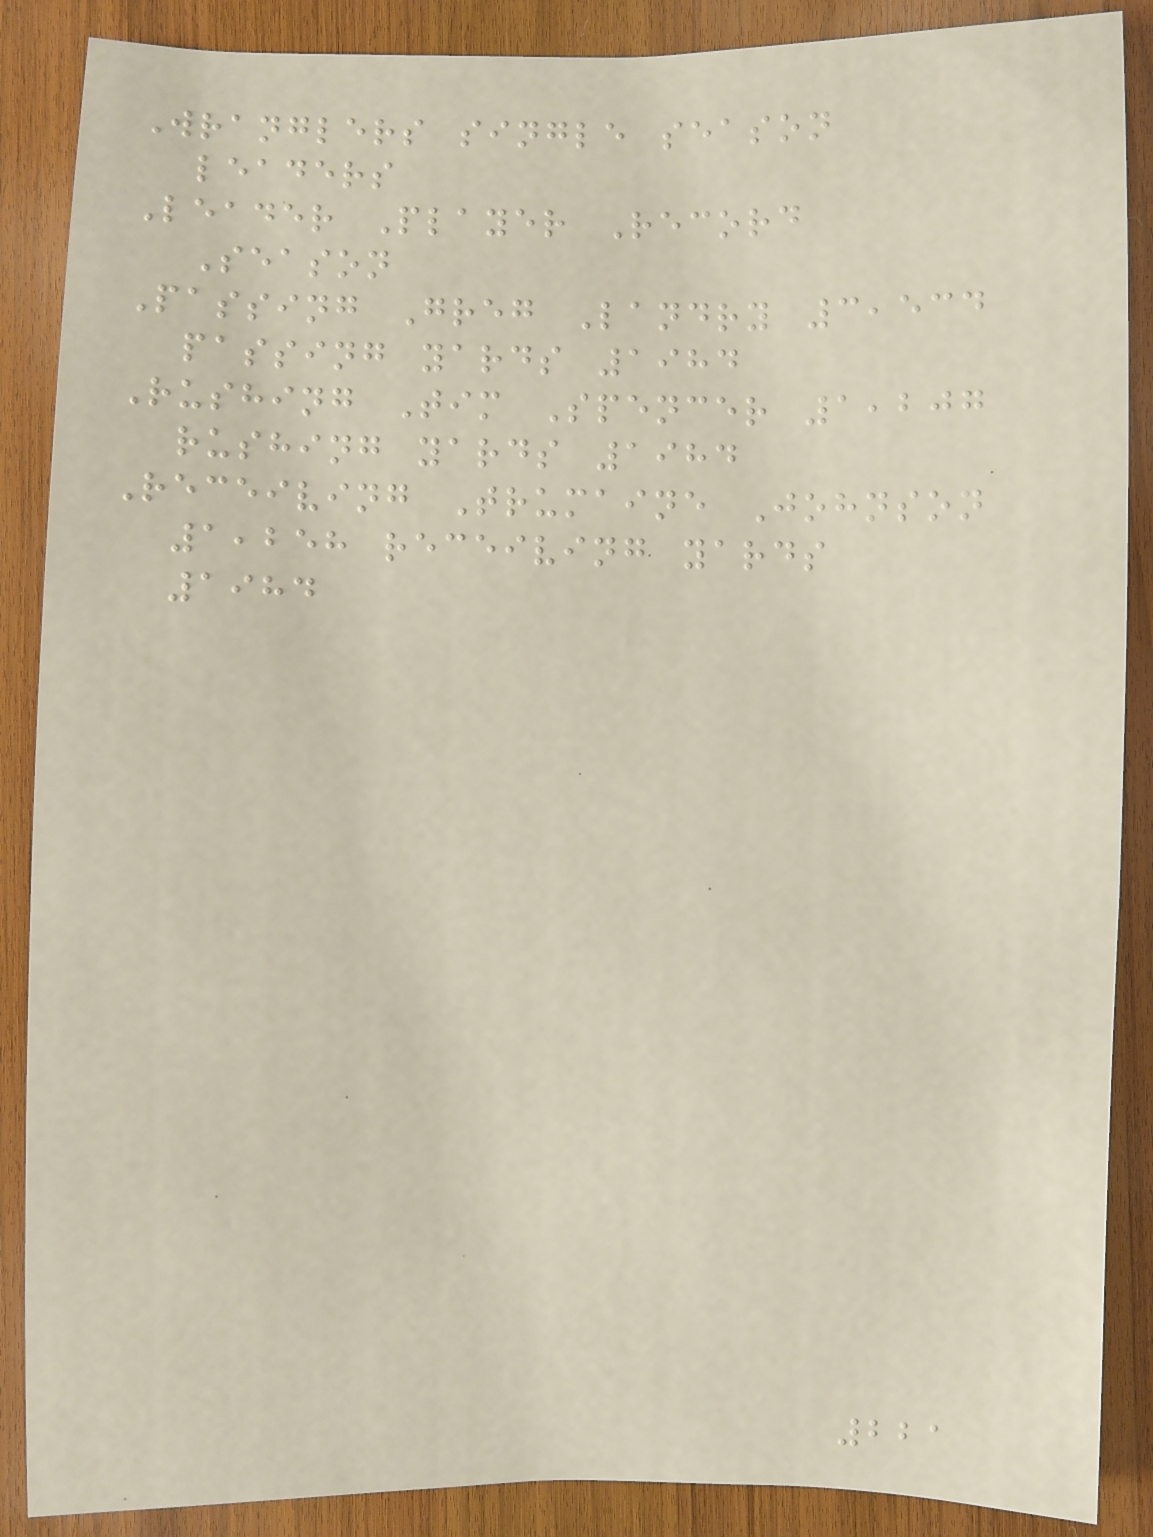Wranglers single season
leaders
Leader Player Record
Season
Passing Greg Landry 3,534
passing yards 1984
Rushing Tim Spencer 1,207
rushing yards 1984
Receiving Trumaine Johnson
1,258 receiving yards
1984
221
